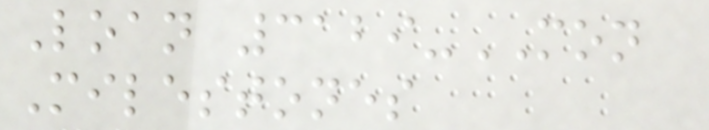Loan 3129-MON
Milestones
